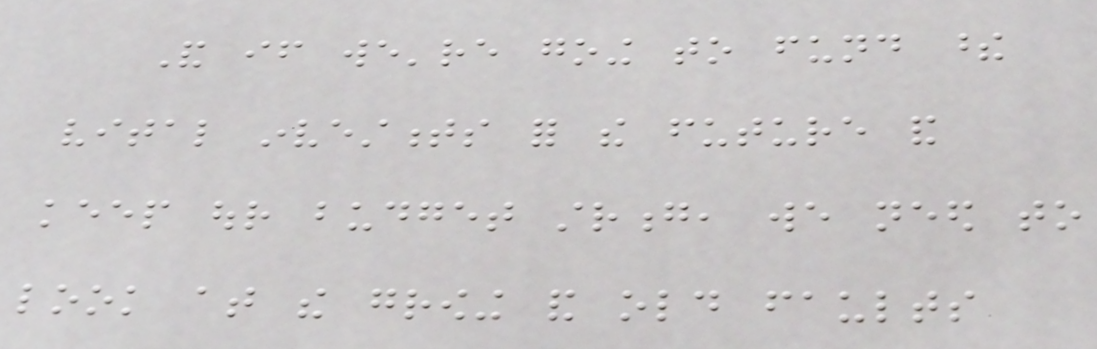And if we're going to fund these
vital investments for the future and
keep our budget strong, we need to
look at the growing and old faults
